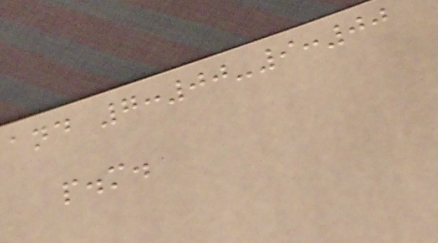and 7:00-9:00
p.m.
